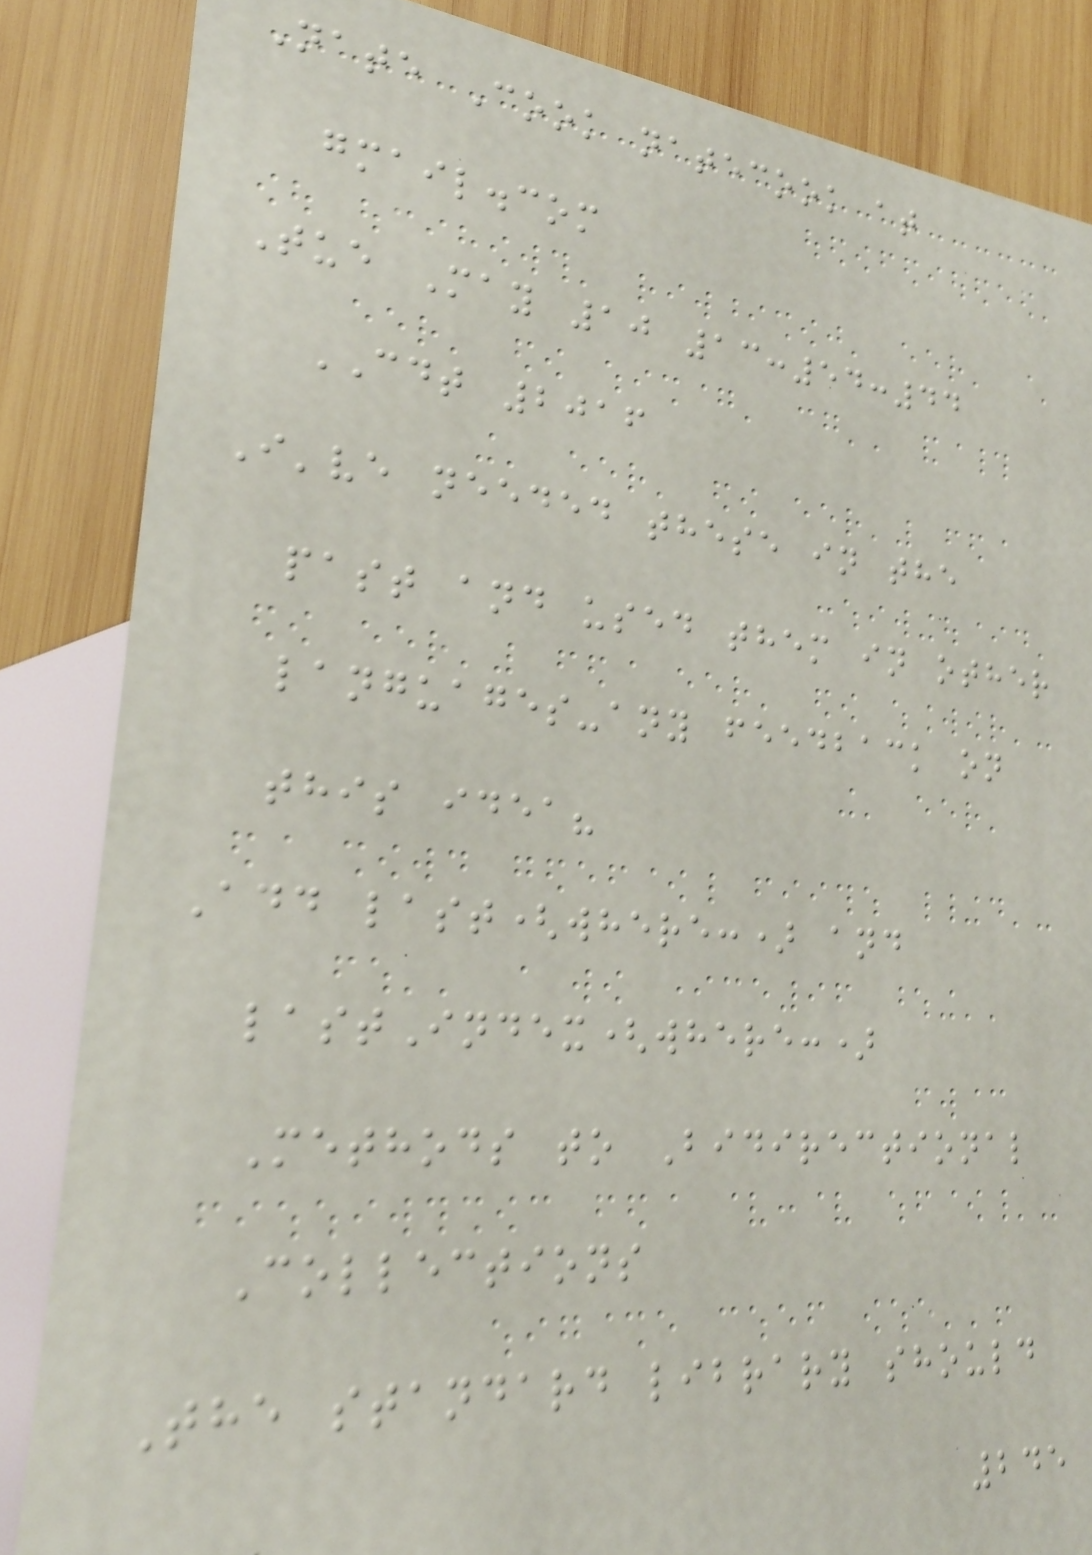Nate Cook natecook at
gmail.com
Tue May 10 13:54:44
CDT 2016
I've needed these in the
past and used them in other
languages-any feedback on
this idea?
Add last(where:) and
lastIndex(where:)
Methods to Bidirectional
Collections
The standard library should
245
